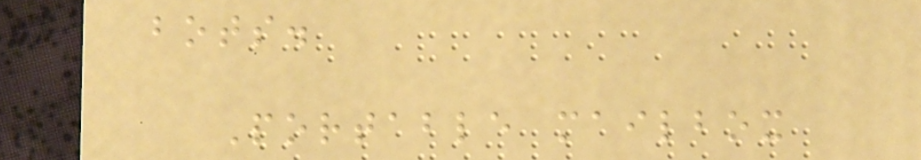bots.
Portable mailbox
